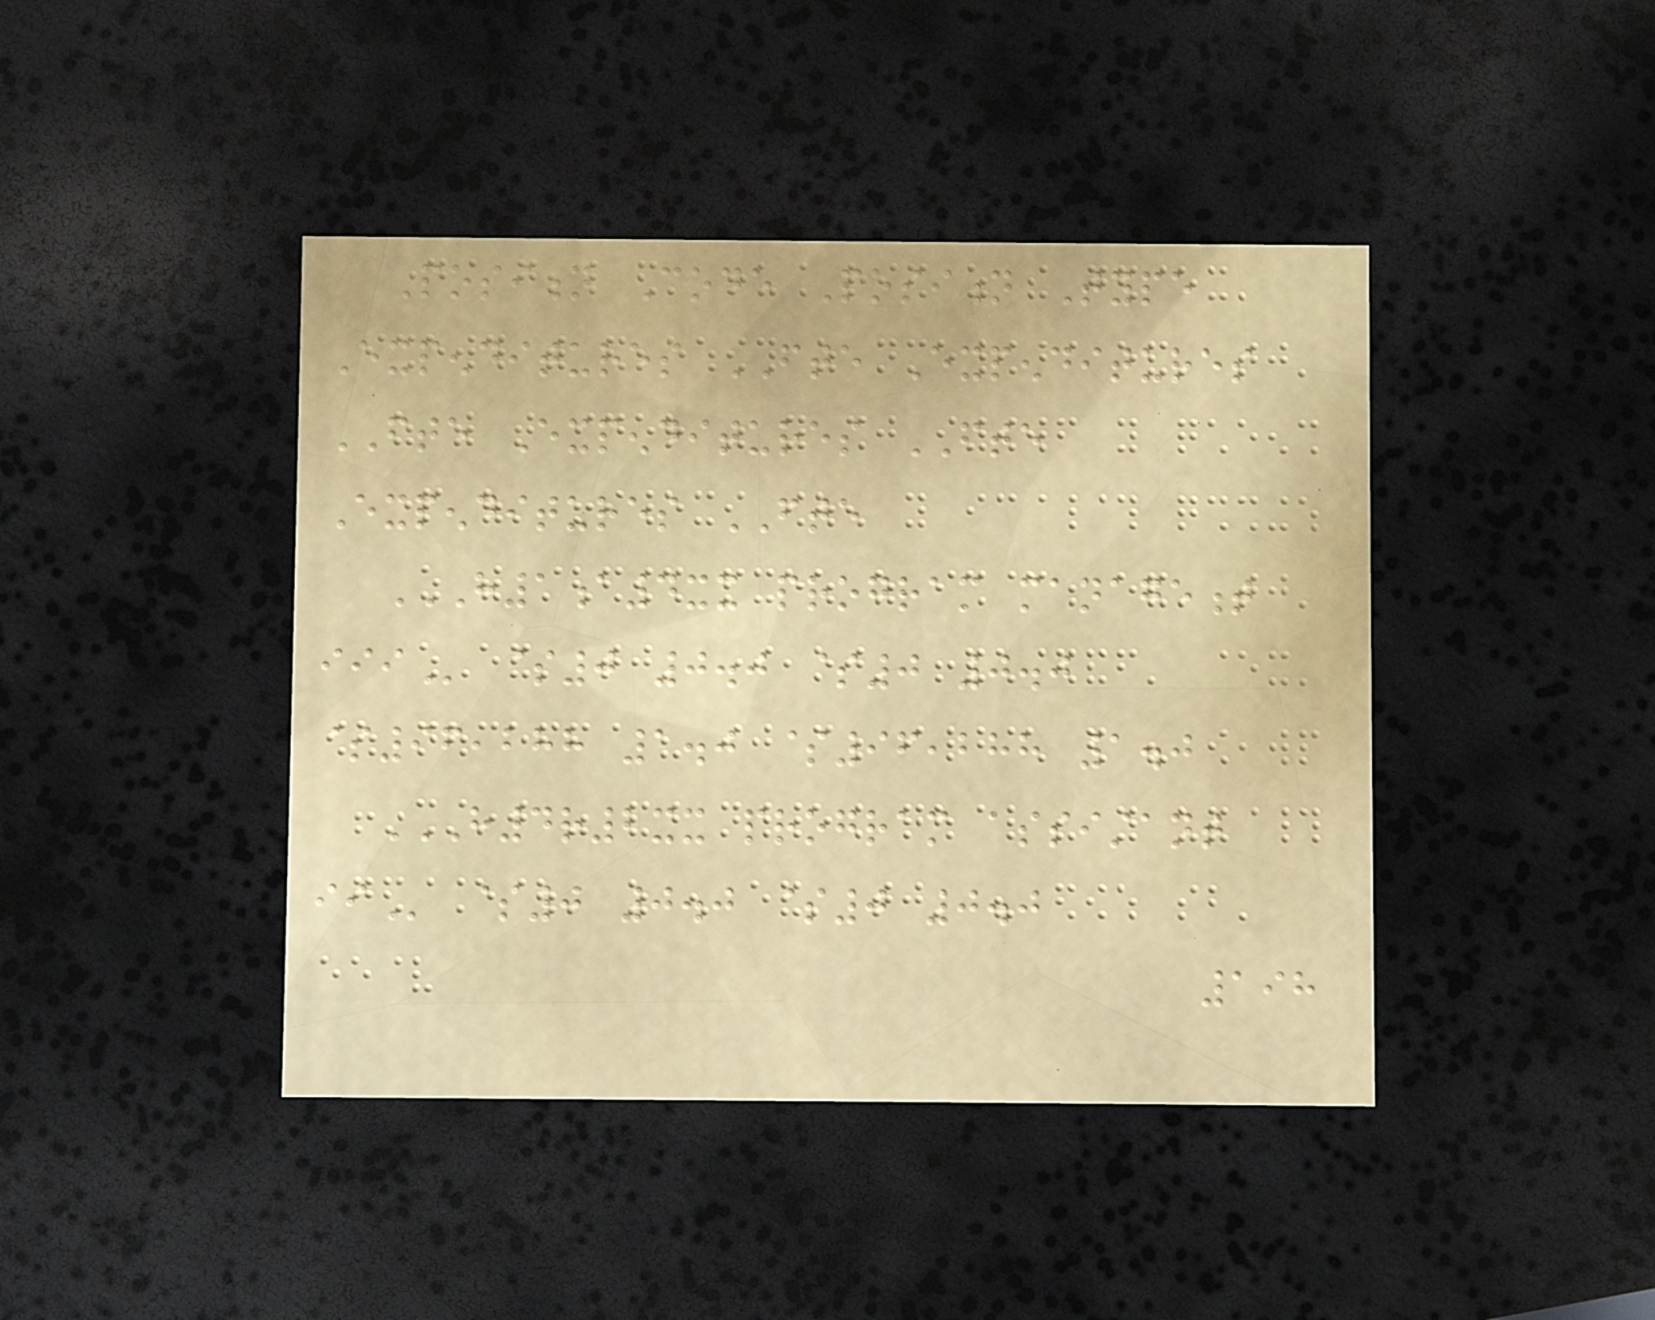Position Code Position Type
Expenditures FTE Expenditures
FTE Expenditures FTE
Expenditures FTE
H1A4XX PROGRAM MANAGEMENT
III $0 0.0 $0 0.0
$96,288 1.0 $96,288 1.0
H4R2XX PROGRAM ASSISTANT
II $0 0.0 $0 0.0
198
